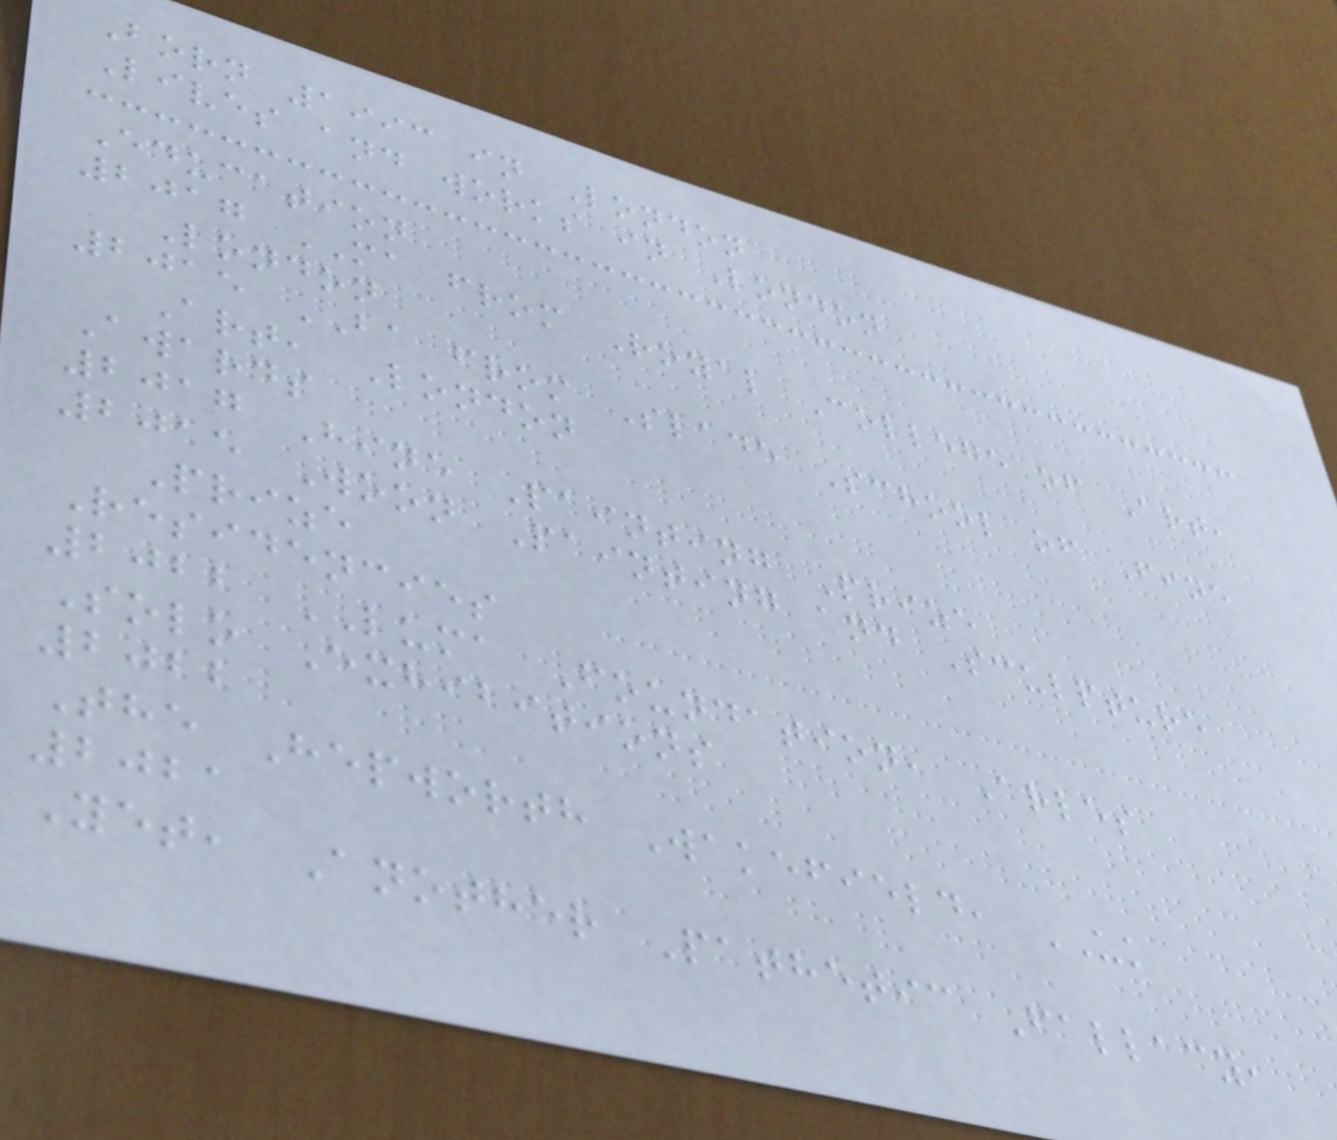Born 1993 in London
Lives and works in London
Education
2017 MA from Royal College of Art,
London
2015 BA from Slade School of Fine
Art, London
Awards
2017 Hine Painting Prize
2015 Woon Painting and Sculpture
Prize
Residencies
2022 LUMA Foundation, Arles
Solo Exhibitions
2022
The Hepworth Wakefield, UK
2021
Yet, Another Pathetic Fallacy,
